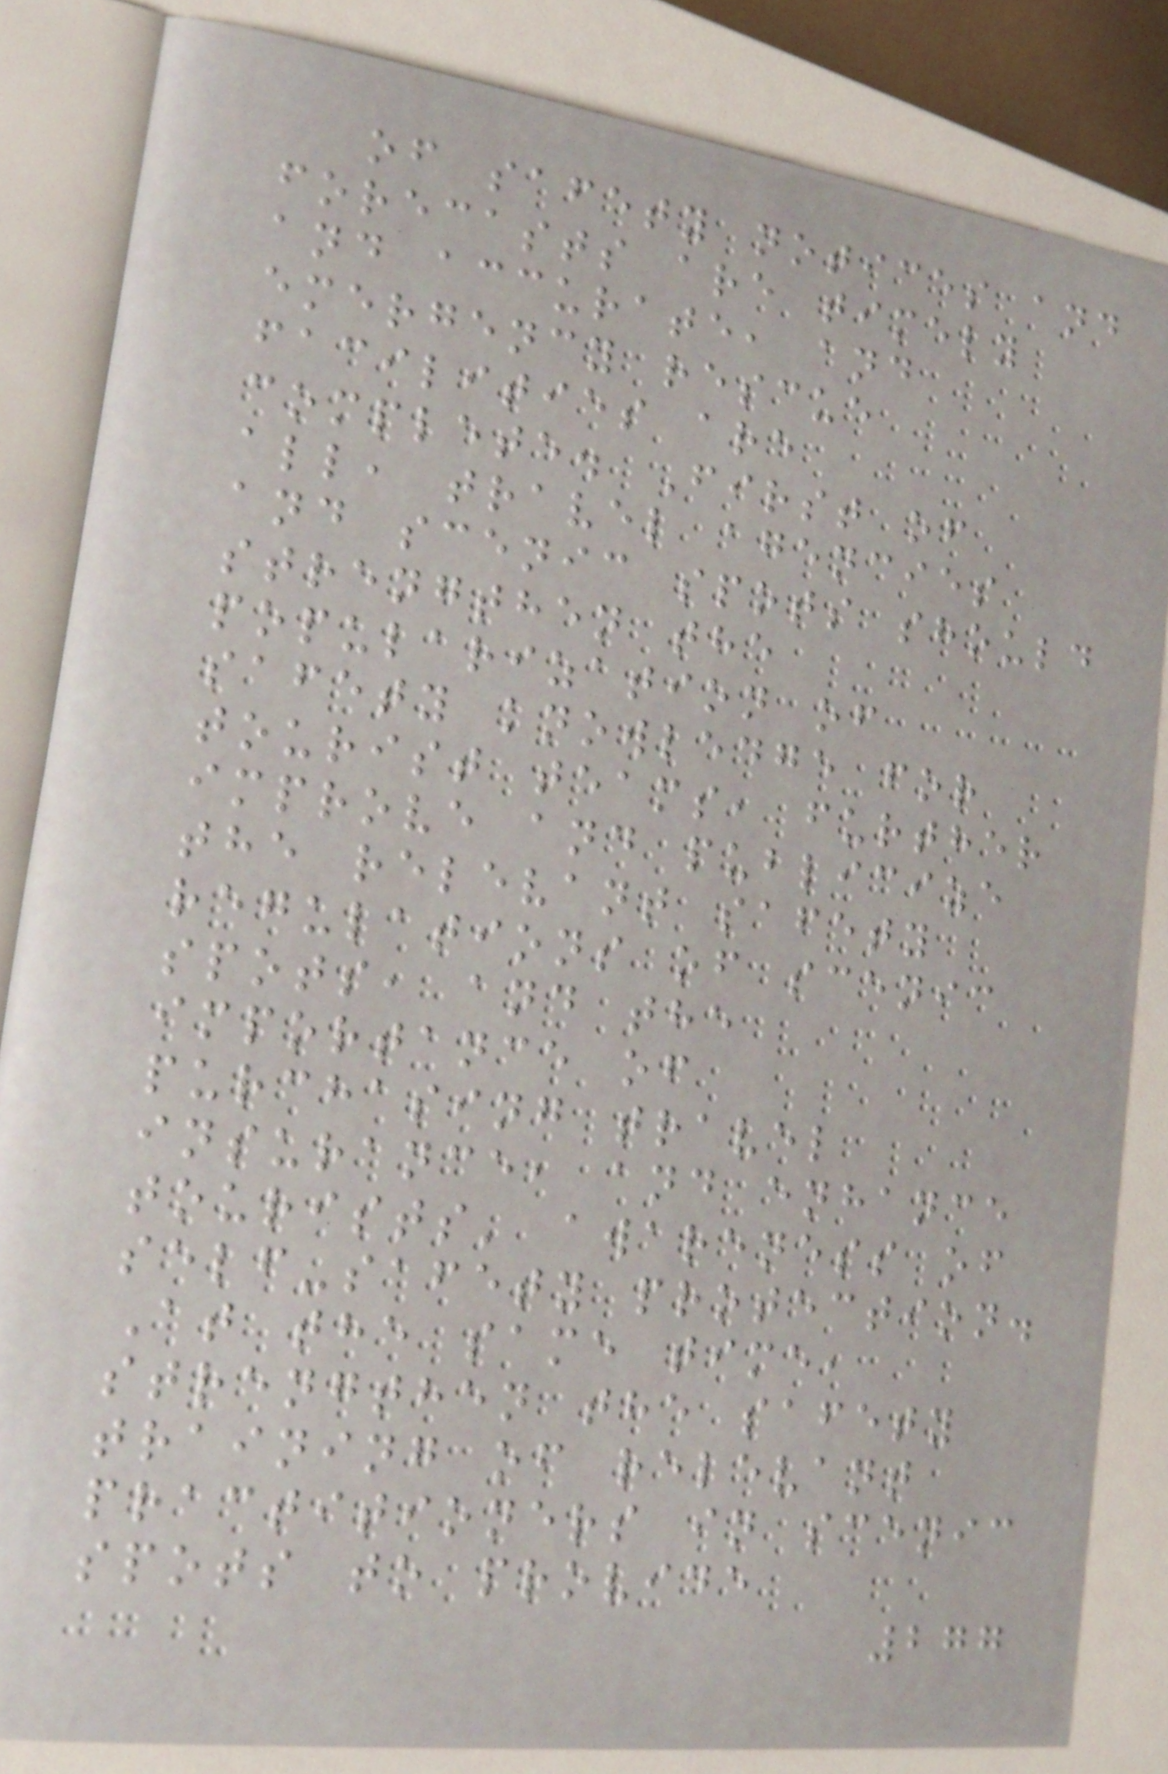of safety notices and
forecasts are timely
and accurate, and
emergency rescue
facilities are
complete. First of
all, travel agencies
and scenic spots should
strengthen the
popularization of
safety knowledge for
tourist teams, further
improve and publicize
the relevant safety
regulations of scenic
spots, and the
importance of
purchasing travel
insurance, and enhance
tourists' awareness of
self-safety protection.
At the same time,
strengthen the safety
training of relevant
practitioners in scenic
spots to provide
277
